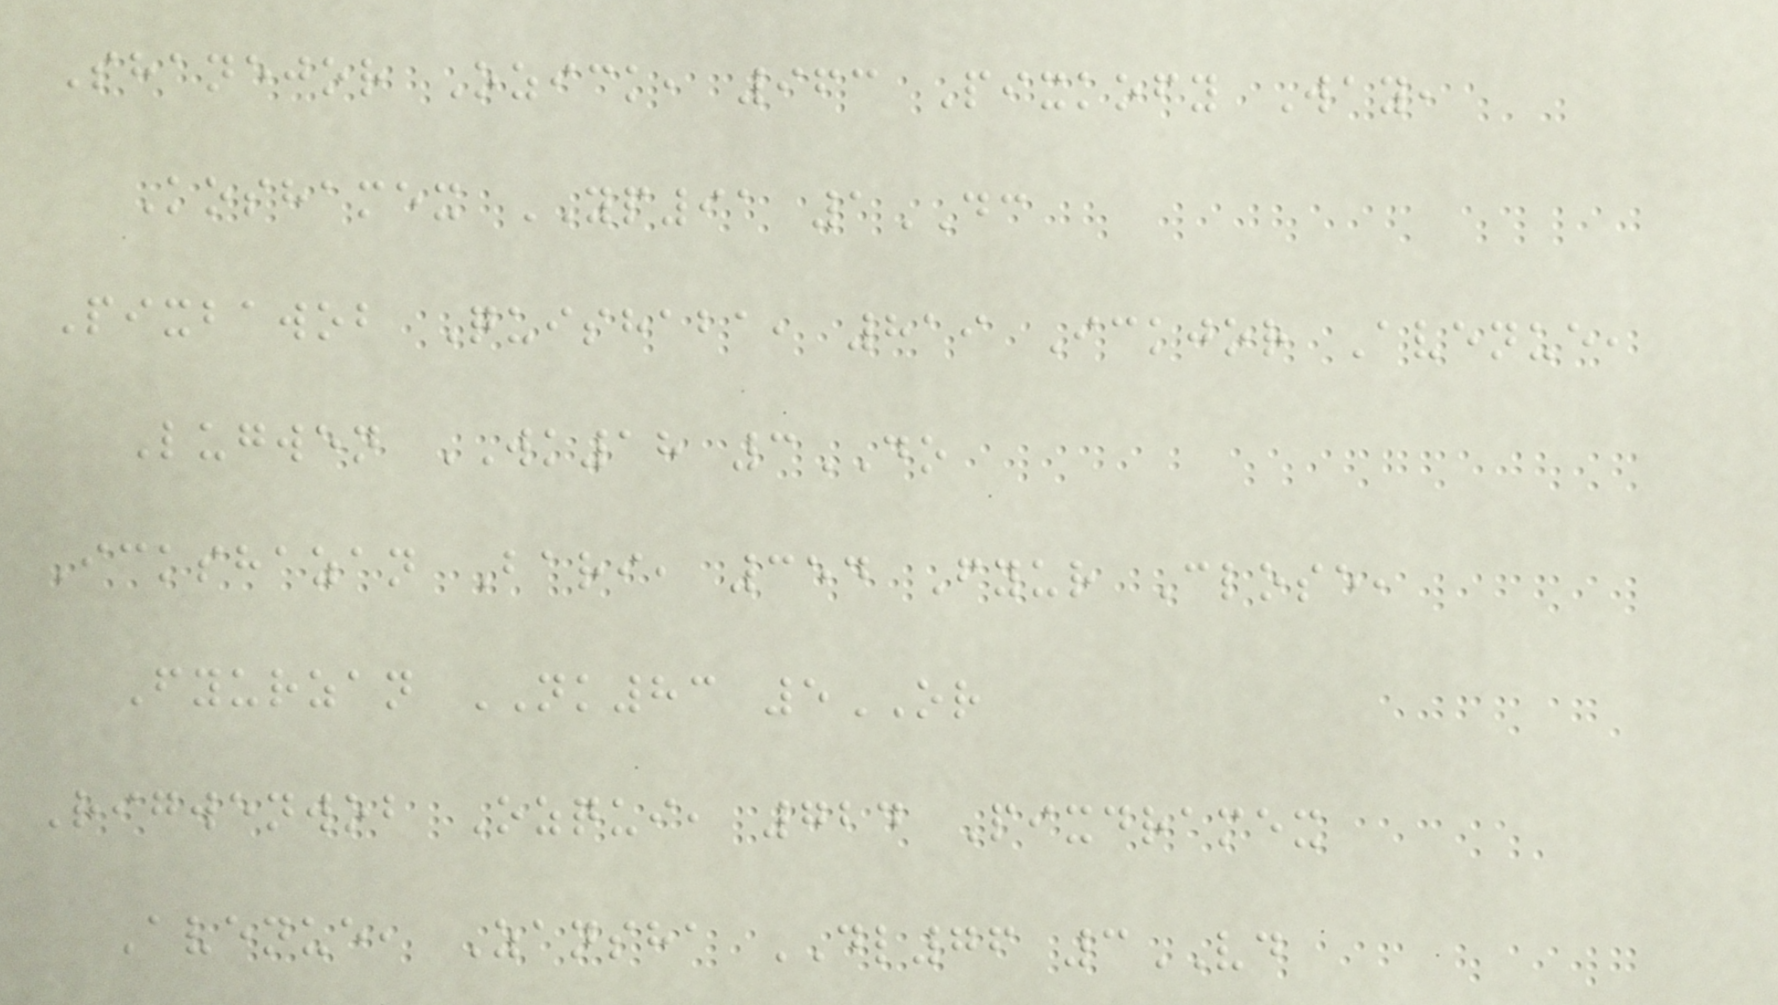Shanejor Ozick, 963 Pixkofy Way,
Koshamex YP91 1DC
Pixbawob Quishaba, 819 Ickjor Avenue,
Lugwen WK18 3DO
Ickshazan Bari, 354 Fyur Close,
Fyurzan NK83 5OR
Rigwenwob Ozqui, 724 Pixdramex
Avenue, Zansha DL76 3VD
